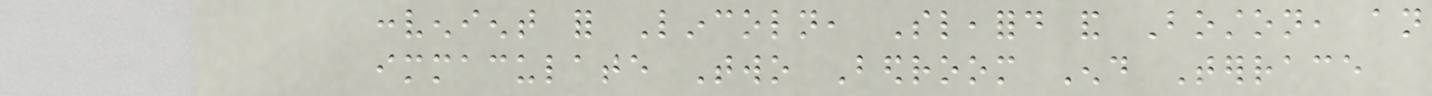convenient for Lincoln, Sleaford and Boston, an
immaculate Two Bedroom End Terrace
